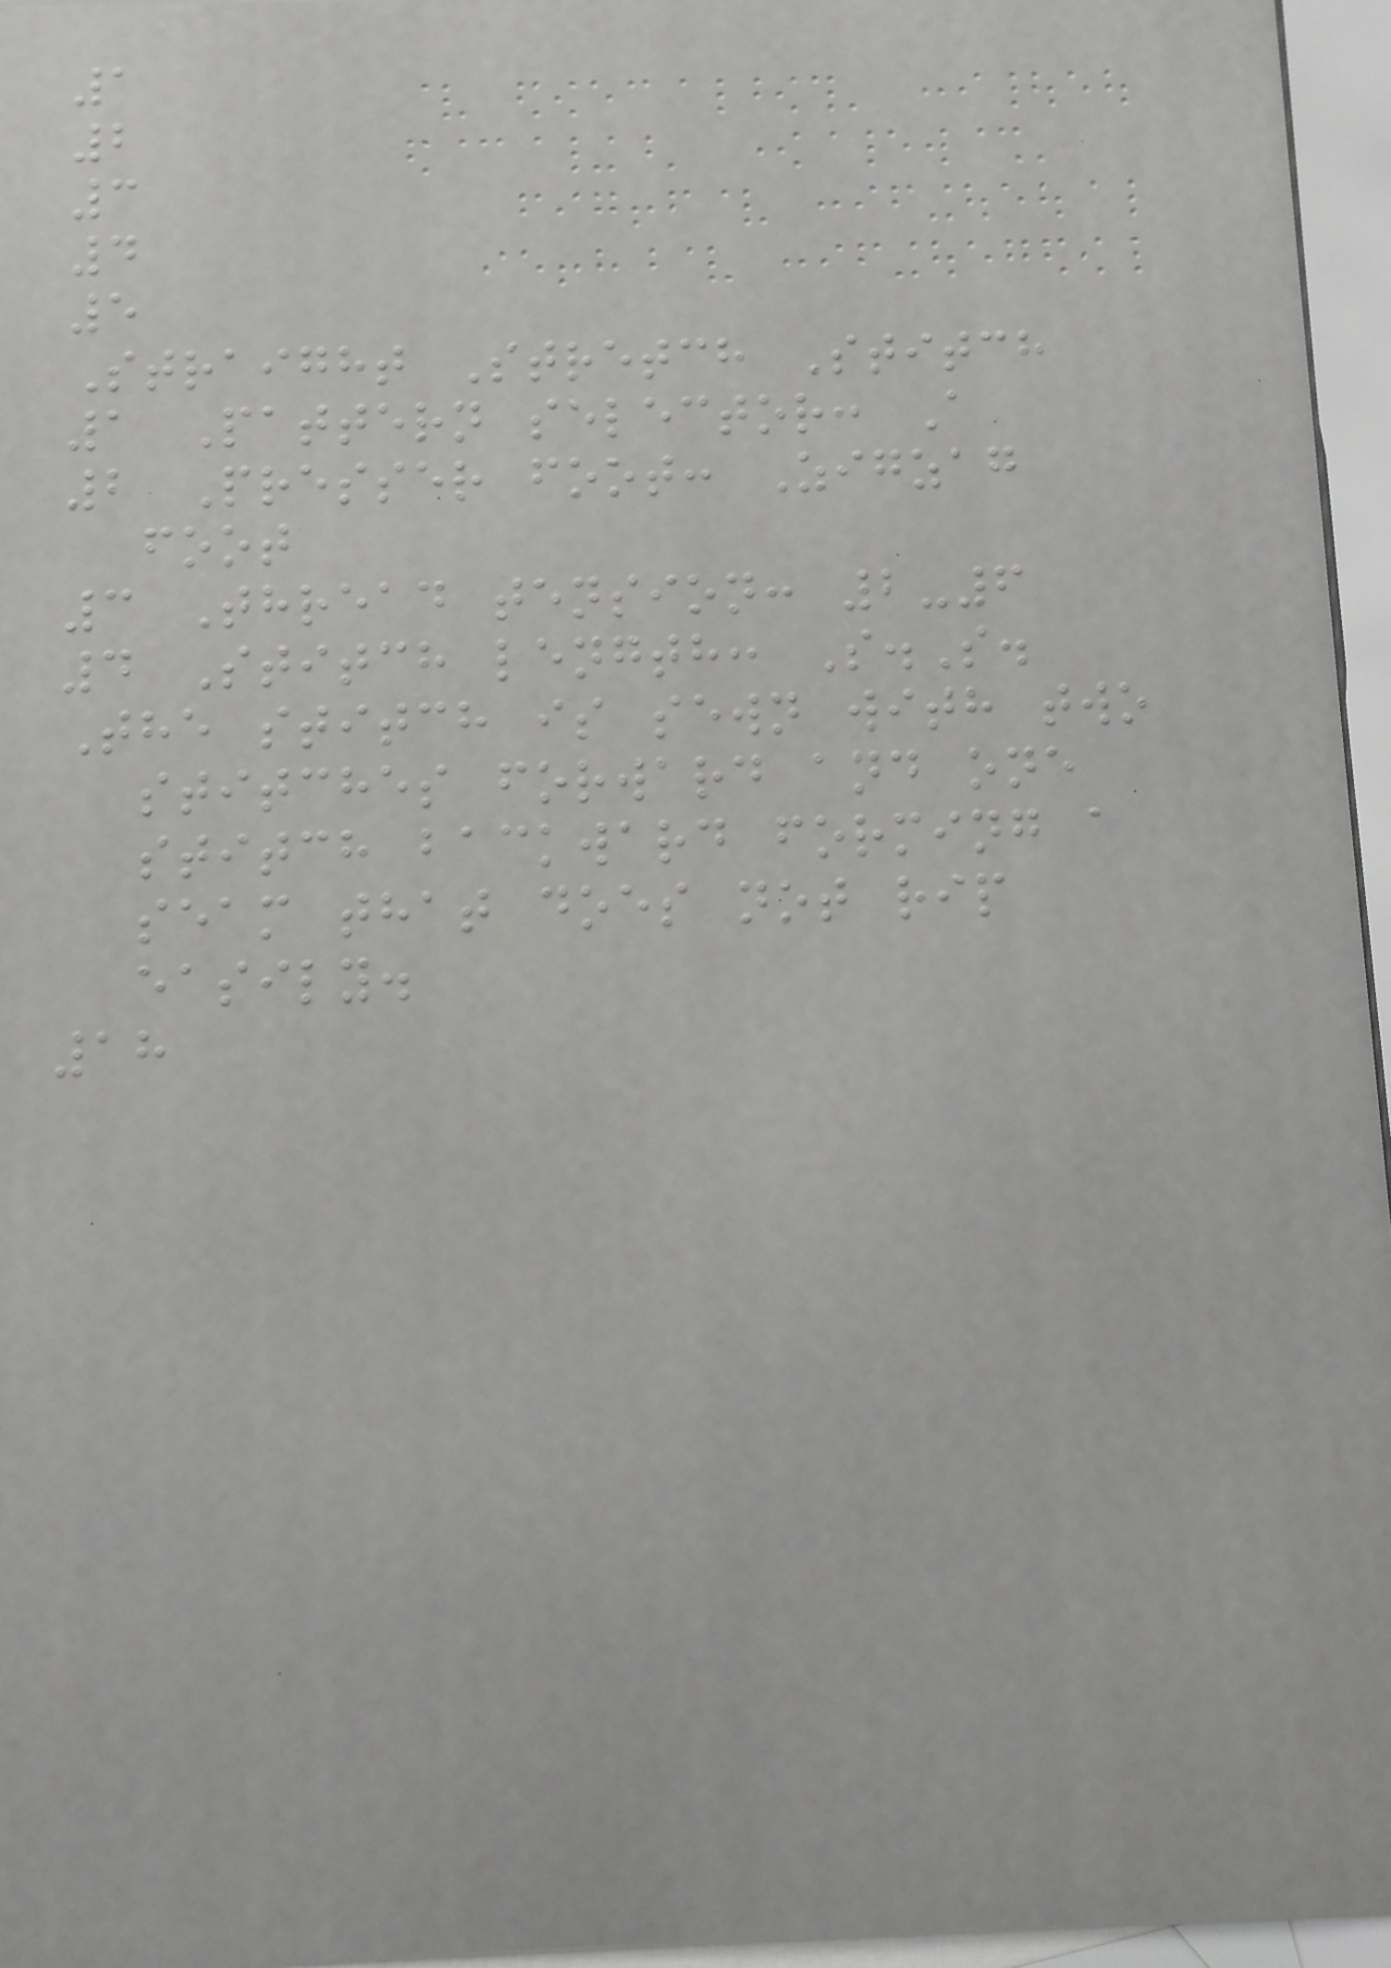1
2
3
4
5
Straight Stretch Stitch
1 Pattern selector: A
2 Presser foot: Zigzag
foot
3 Thread tension: 2-6
4 Stitch length: S.S.
The stitch is sewn with two
stitches forward and one
stitch backward forming a
seam that does not rip
easily.
18
